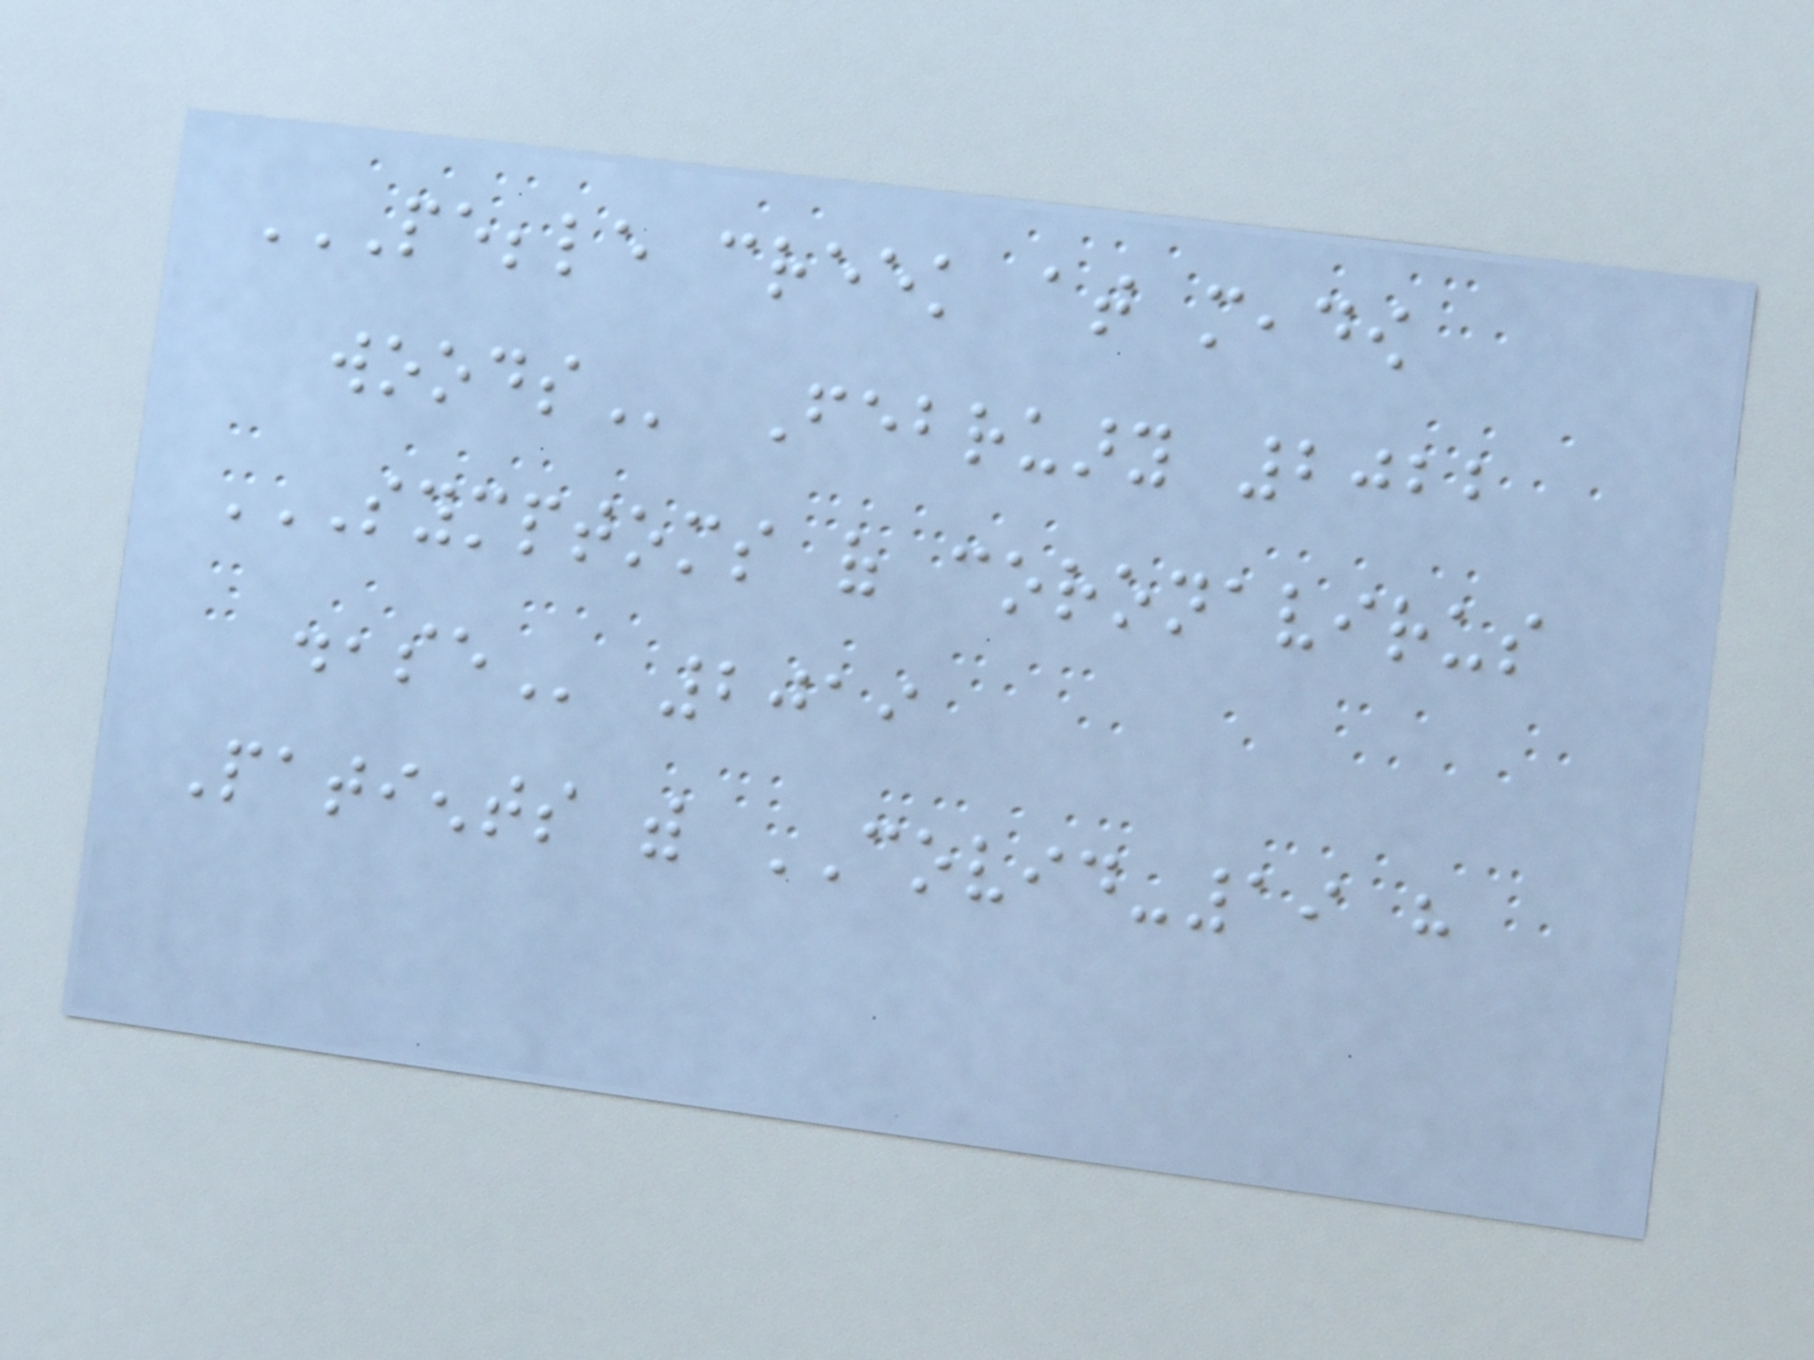PEBBLE CREEK AT MEADOW
WOODS February 2022
SYMPTOMS OF CORONAVIRUS
DISEASE 2019
Patients with COVID-19 have
